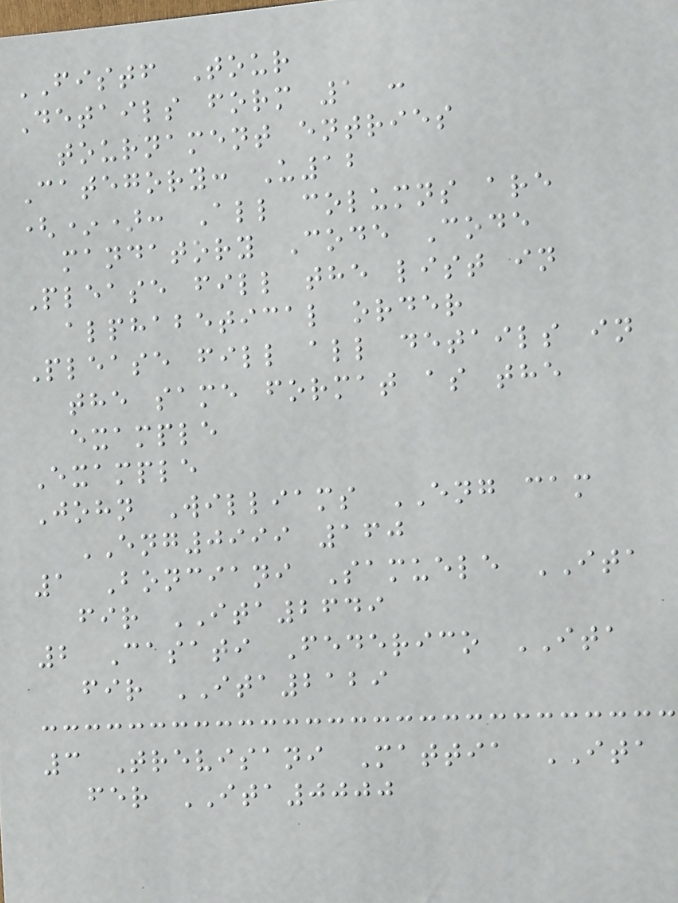FISTF Tour
Details form 1 :
tournament entries
Category: U12
(*): All columns are
mandatory Code Code
Please fill the list in
alphabetical order
Please fill all details in
the same format as the
example
Example
John Williams ENG cam
ENG0999 160
1 Bonciani Samuele ITA
fir ITA2649
2 Casati Federico ITA
fir ITA2129
3 Trevisani Mattia ITA
fer ITA0000
